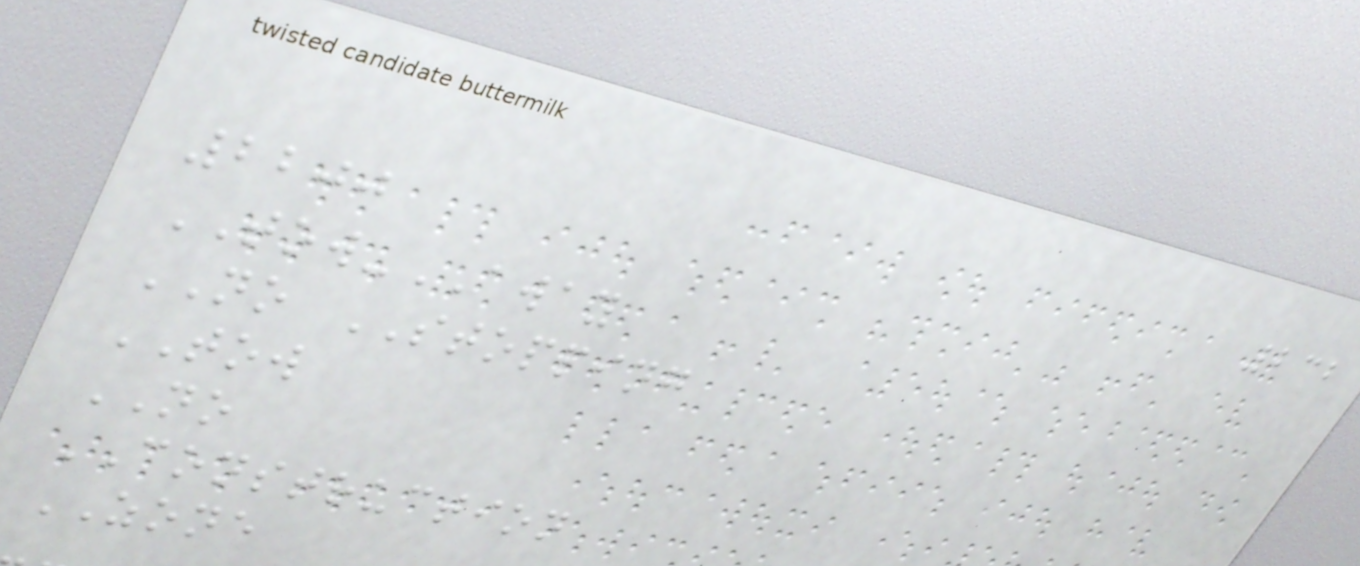232
2200
TOW-AWAY
NO STOPPING
TOW
NO
CONSTRUCTION
ZONE
